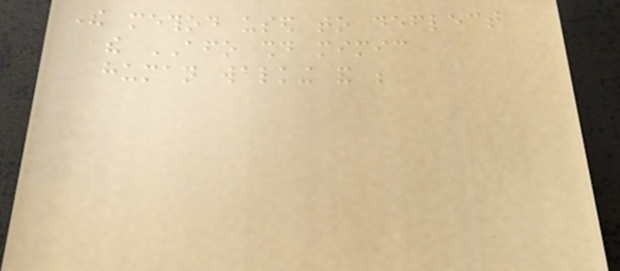The method used to deflect
the AFO should mimic
human walking and be
